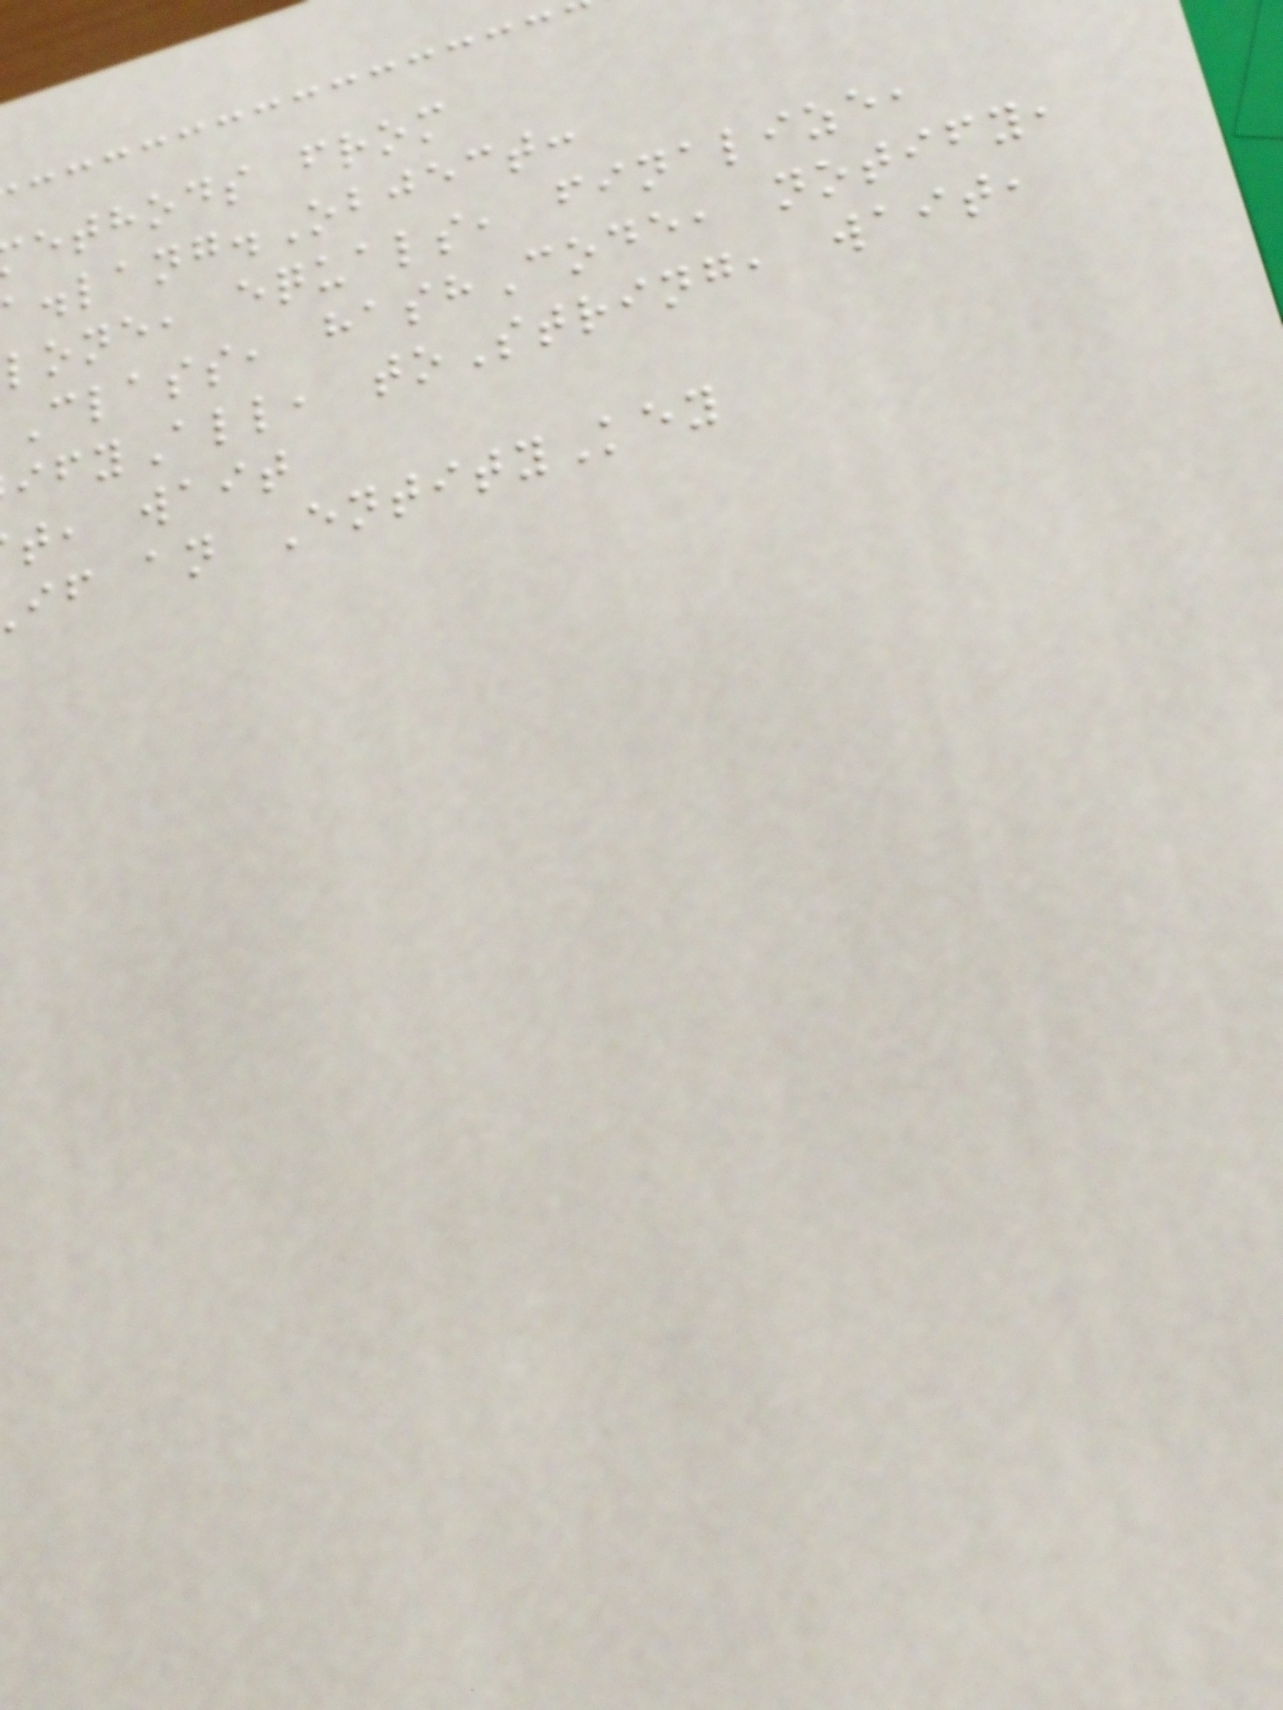ethods from
a.lang.Object:
lone, equals, finalize,
Class, hashCode, notify,
ifyAll, toString, wait,
t, wait
if an EntityKey
